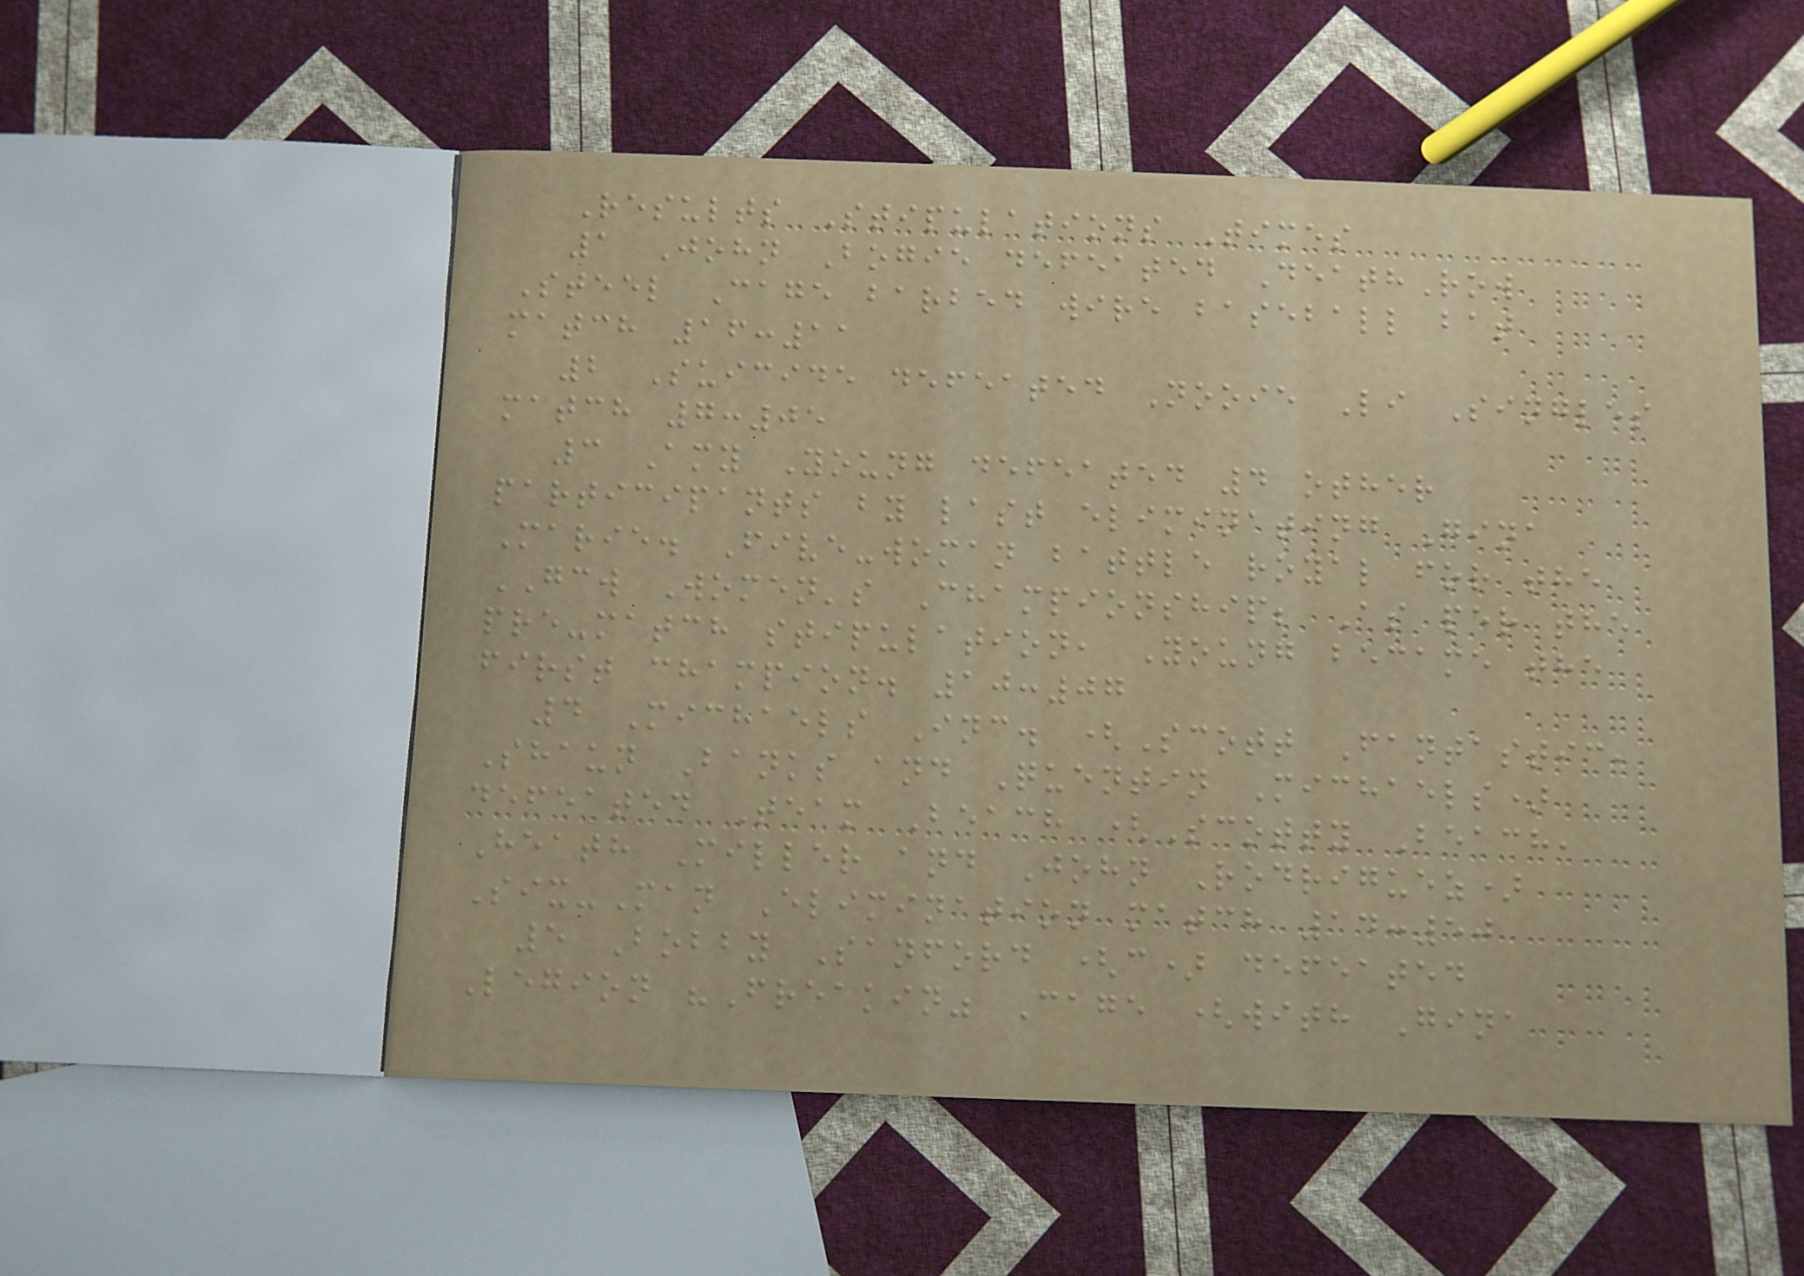Results Stipulations Times
1 John Bogie defeated DeathRow
Steel Cage barbed wire baseball bat
match 16:11
2 Suicide defeated Nooie Li Singles
match 7:05
3 Amy Young defeated 4 other
participants by last eliminating Gina
Marie. Five-woman battle royal for the
GCW Women's Championship; As per the
pre-match stipulation, Young became the
first champion. 10:07
4 Michaels Inc. (Scott Fantastic,
Shaun Banks and Quentin Michaels)
defeated Team Beach (Scotty Beach,
Heath Miller and John Rodriguez)
Six-Man Elimination match 14:50
5 Bobby Sanford (c) defeated
Legion "Freakin" Cage (with Gina
